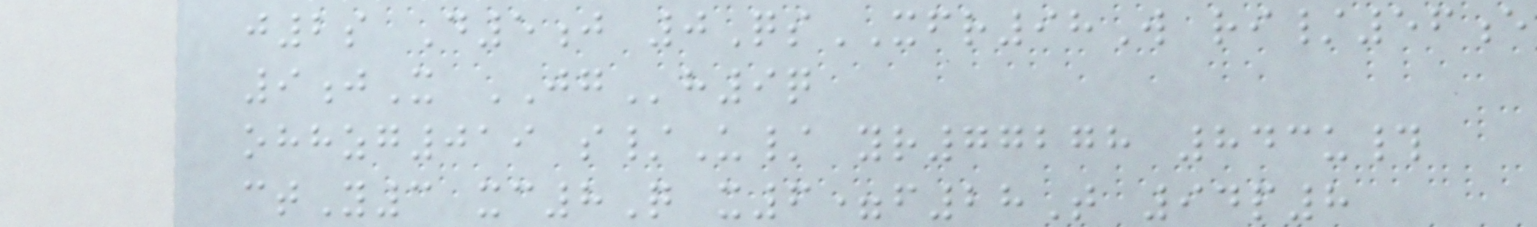j2s D5j 0QsXFR98W ri/56e
9jX JGh9q
ohhzg019 s/U/ yr77278 843u#
ctY3 xc8Q x6=f28T 94p8
